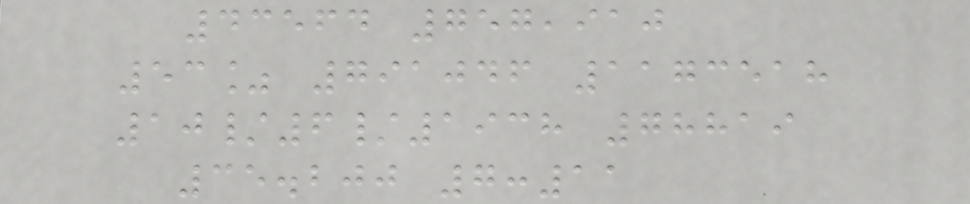43564 757,910
53% 791046 1173518
10/6/1938 78819
35.200 7:11
